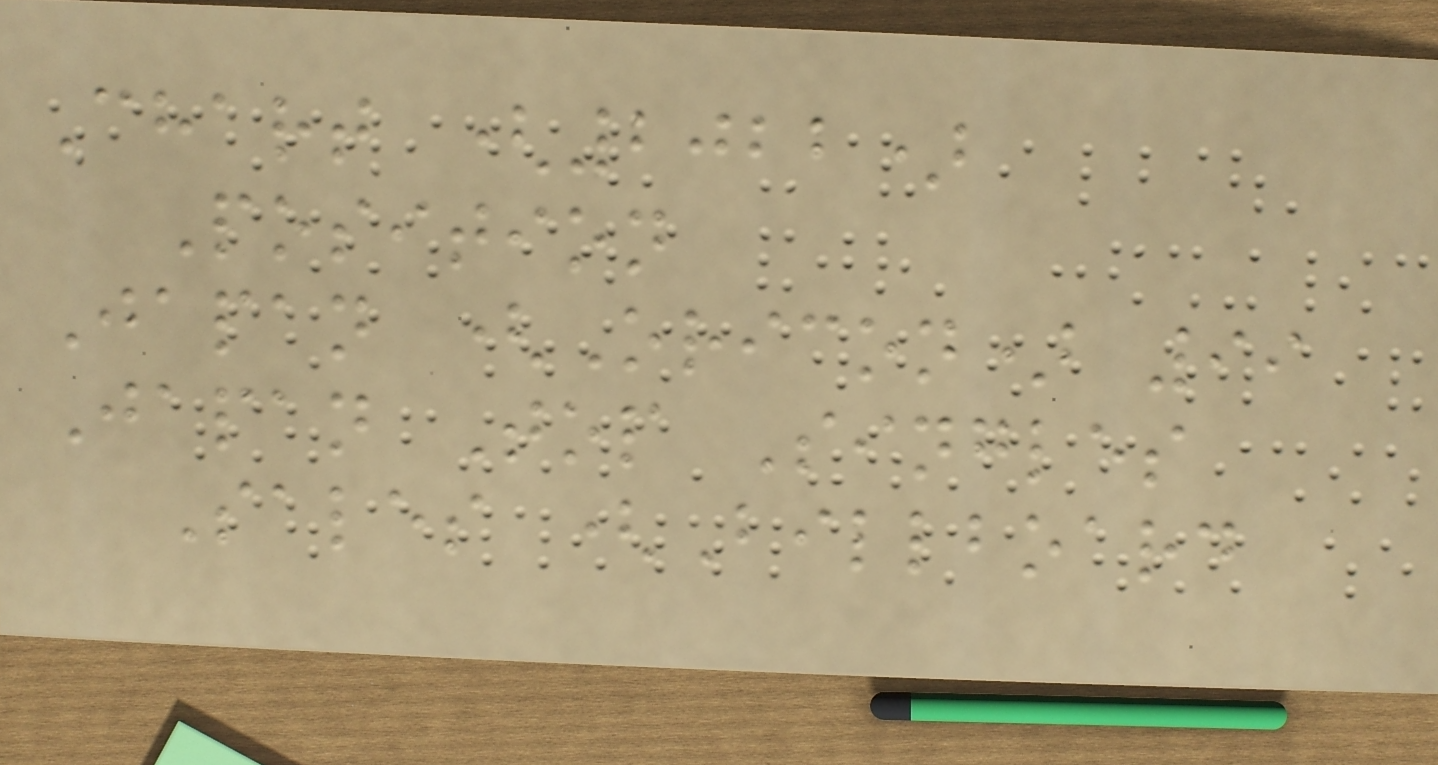Chart (2022)
Position
Japan (Oricon) 99
Japan Top Singles
Sales (Billboard
